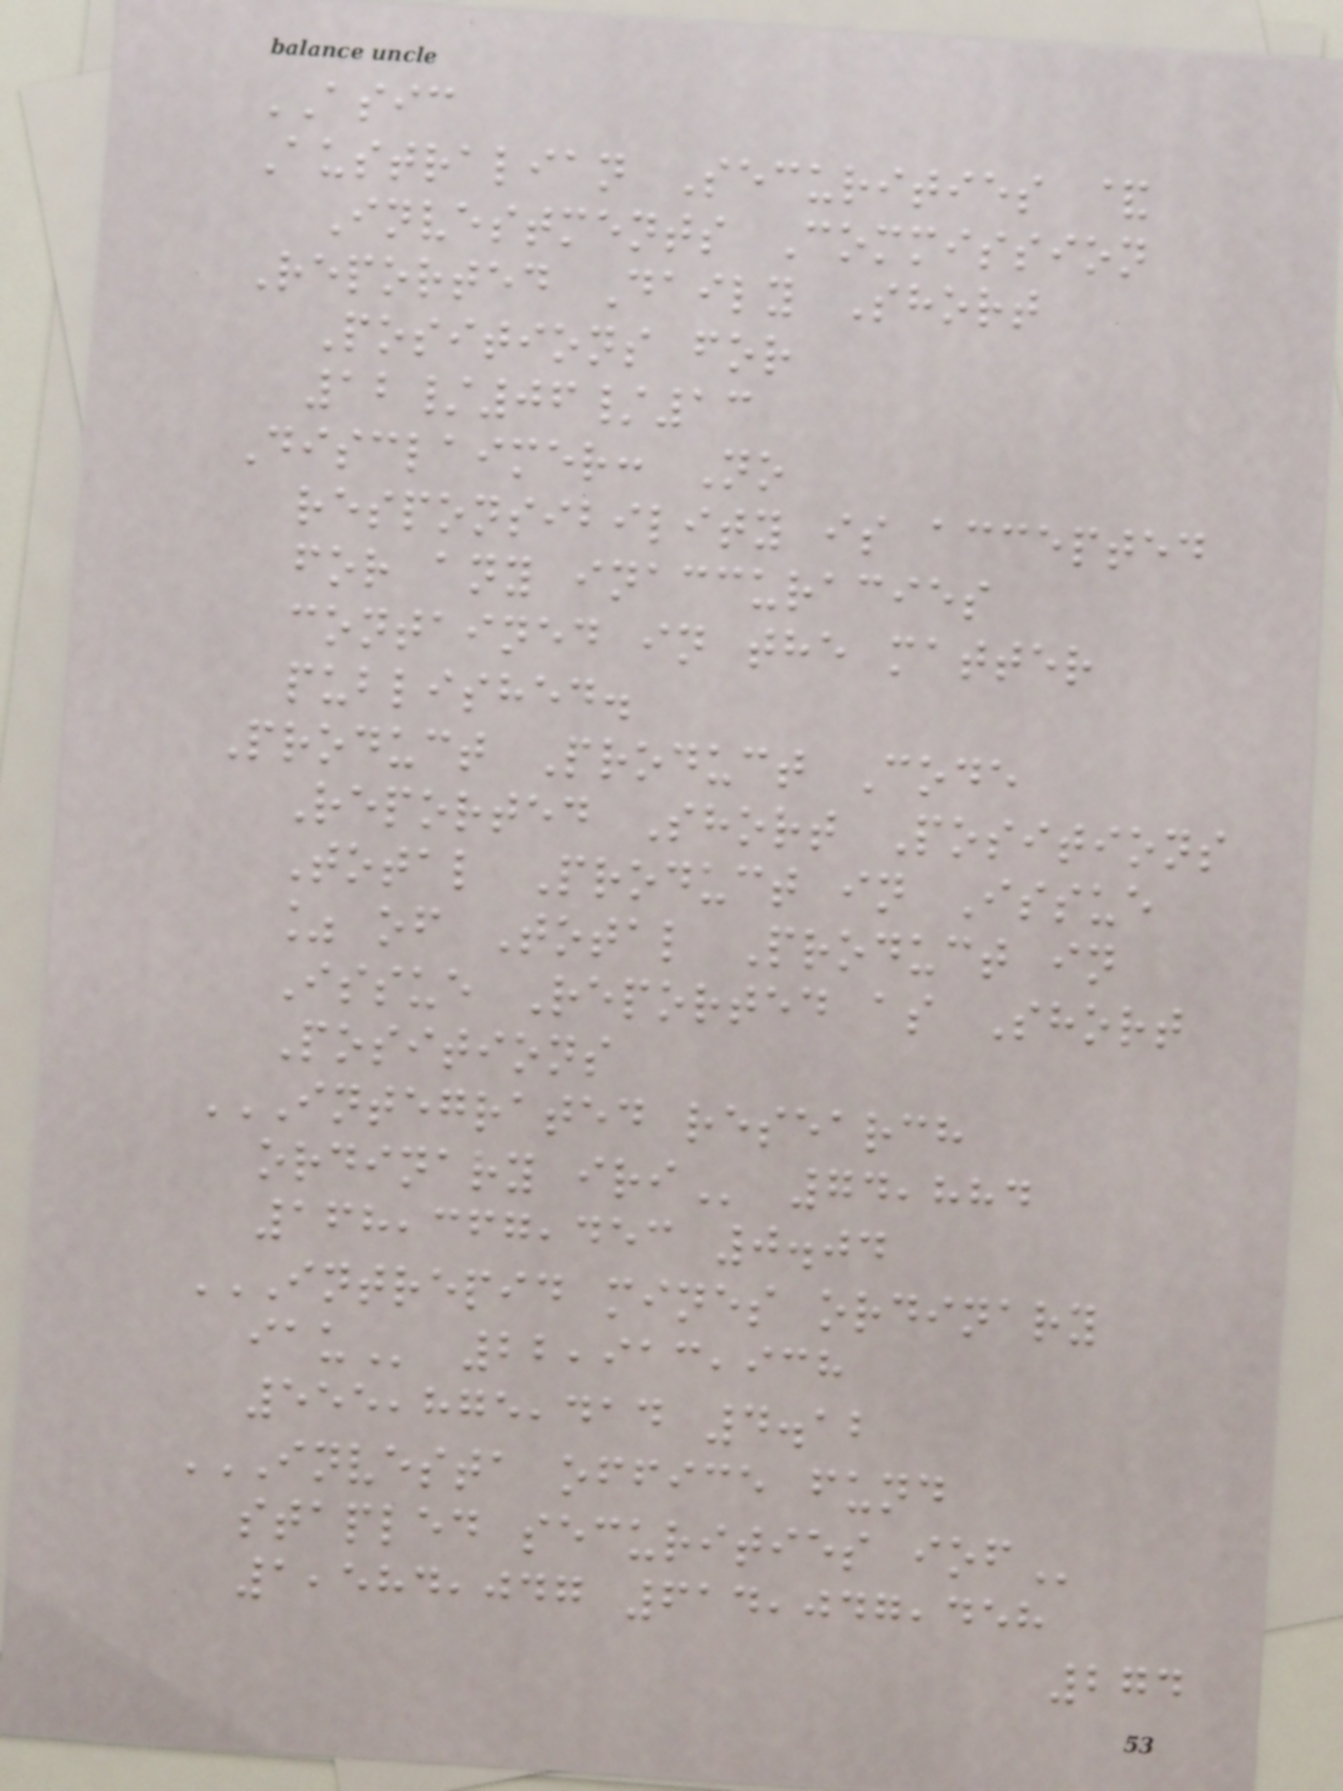ASIC
Australian Securities &
Investments Commission
Reported Daily Short
Positions for
12/06/13
Disclaimer: No
responsibility is accepted
for any inaccuracies
contained in the matter
published.
Product Product Code
Reported Short Positions
Total Product in Issue
% of Total Product in
Issue Reported as Short
Positions
INTEGRATED RESEARCH
ORDINARY IRI 74,884
168,367,453 0.04
INTREPID MINES ORDINARY
IAU 22,913,938
555,875,414 4.12
INVESTA OFFICE FUND
STAPLED SECURITIES IOF
1,584,047 614,047,458
274
